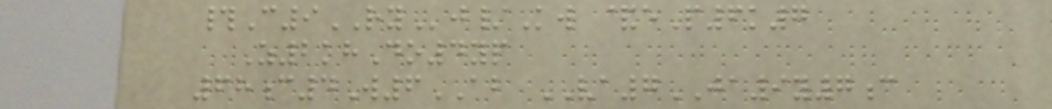#C9RYj/Kw &eP6k7
Z2khDo4yp
68c4W6AB VA7JA9y7c
